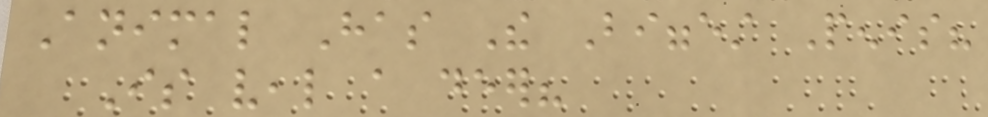Animal Has The Biggest Penis?
Is veal a deer?
